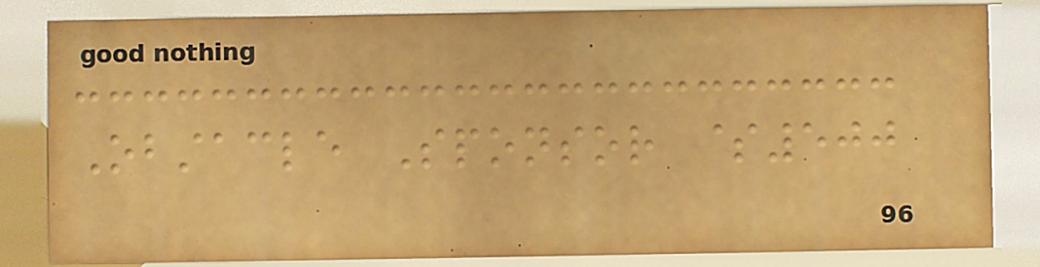Obstacle Sponsor $500
